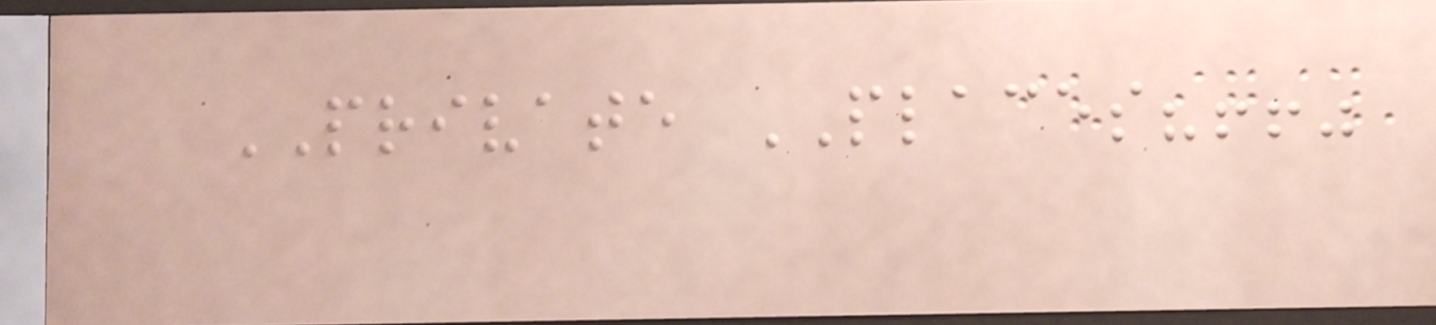PRIVATE PLACES?!!"
